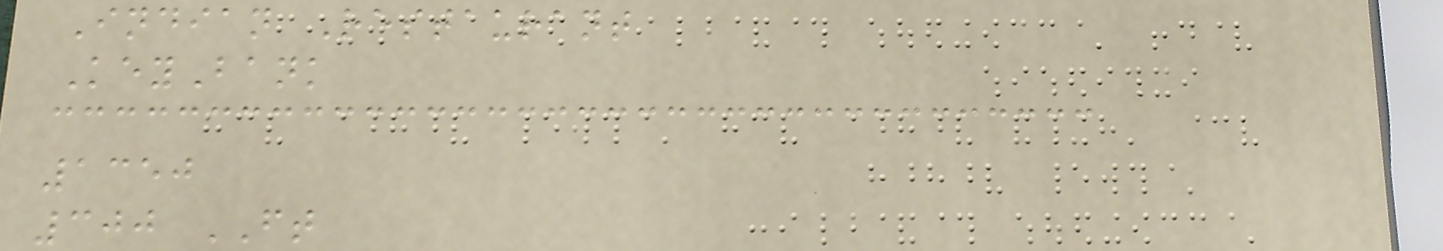Indian Restaurant
KeyBank
1350
300 FT
